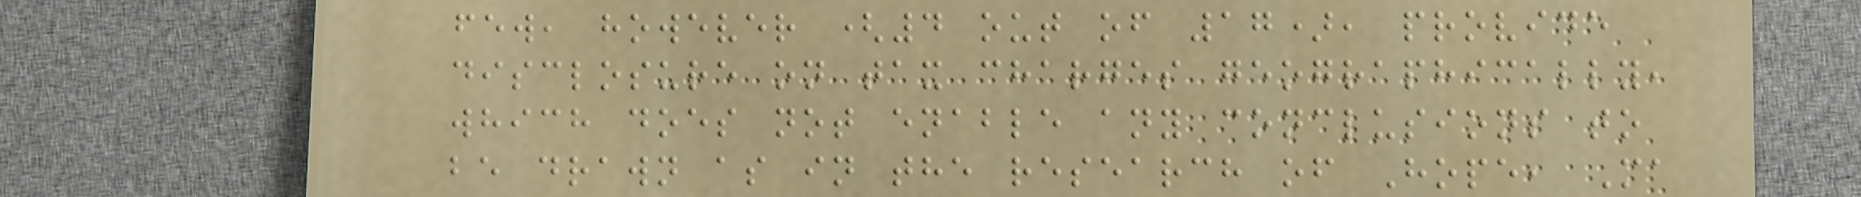few, however (4 out of 17), provide
disclosure on tax charges geographically,
which does not enable any conclusions to
be drawn as in the research of Hope, Ma
